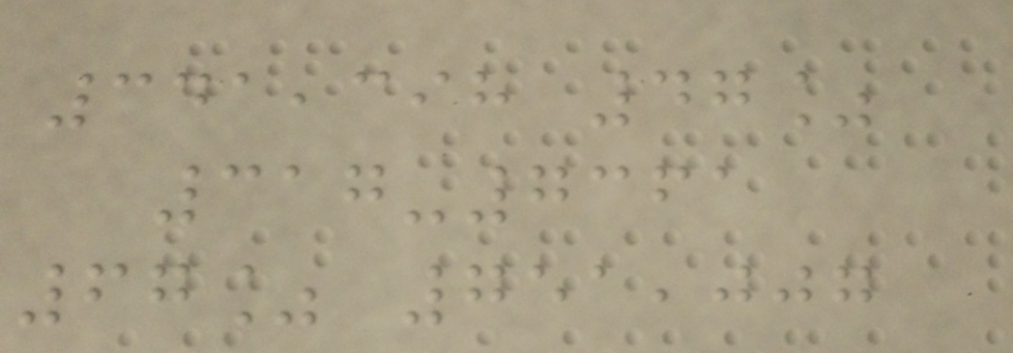341,398 47%
317-7361
67% 751,007
